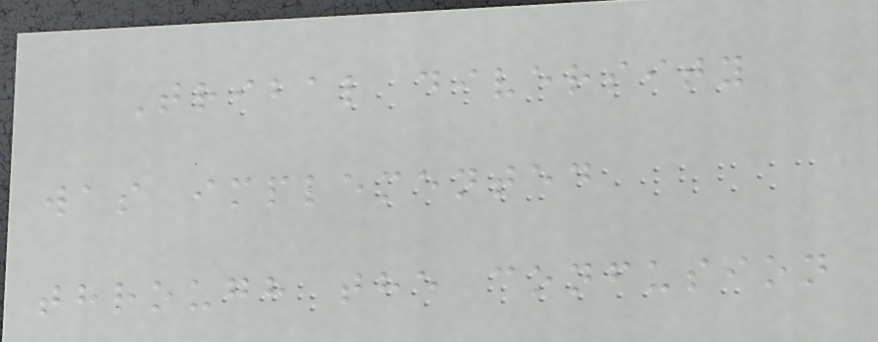Tribal diversity
was implemented
through the confusion
